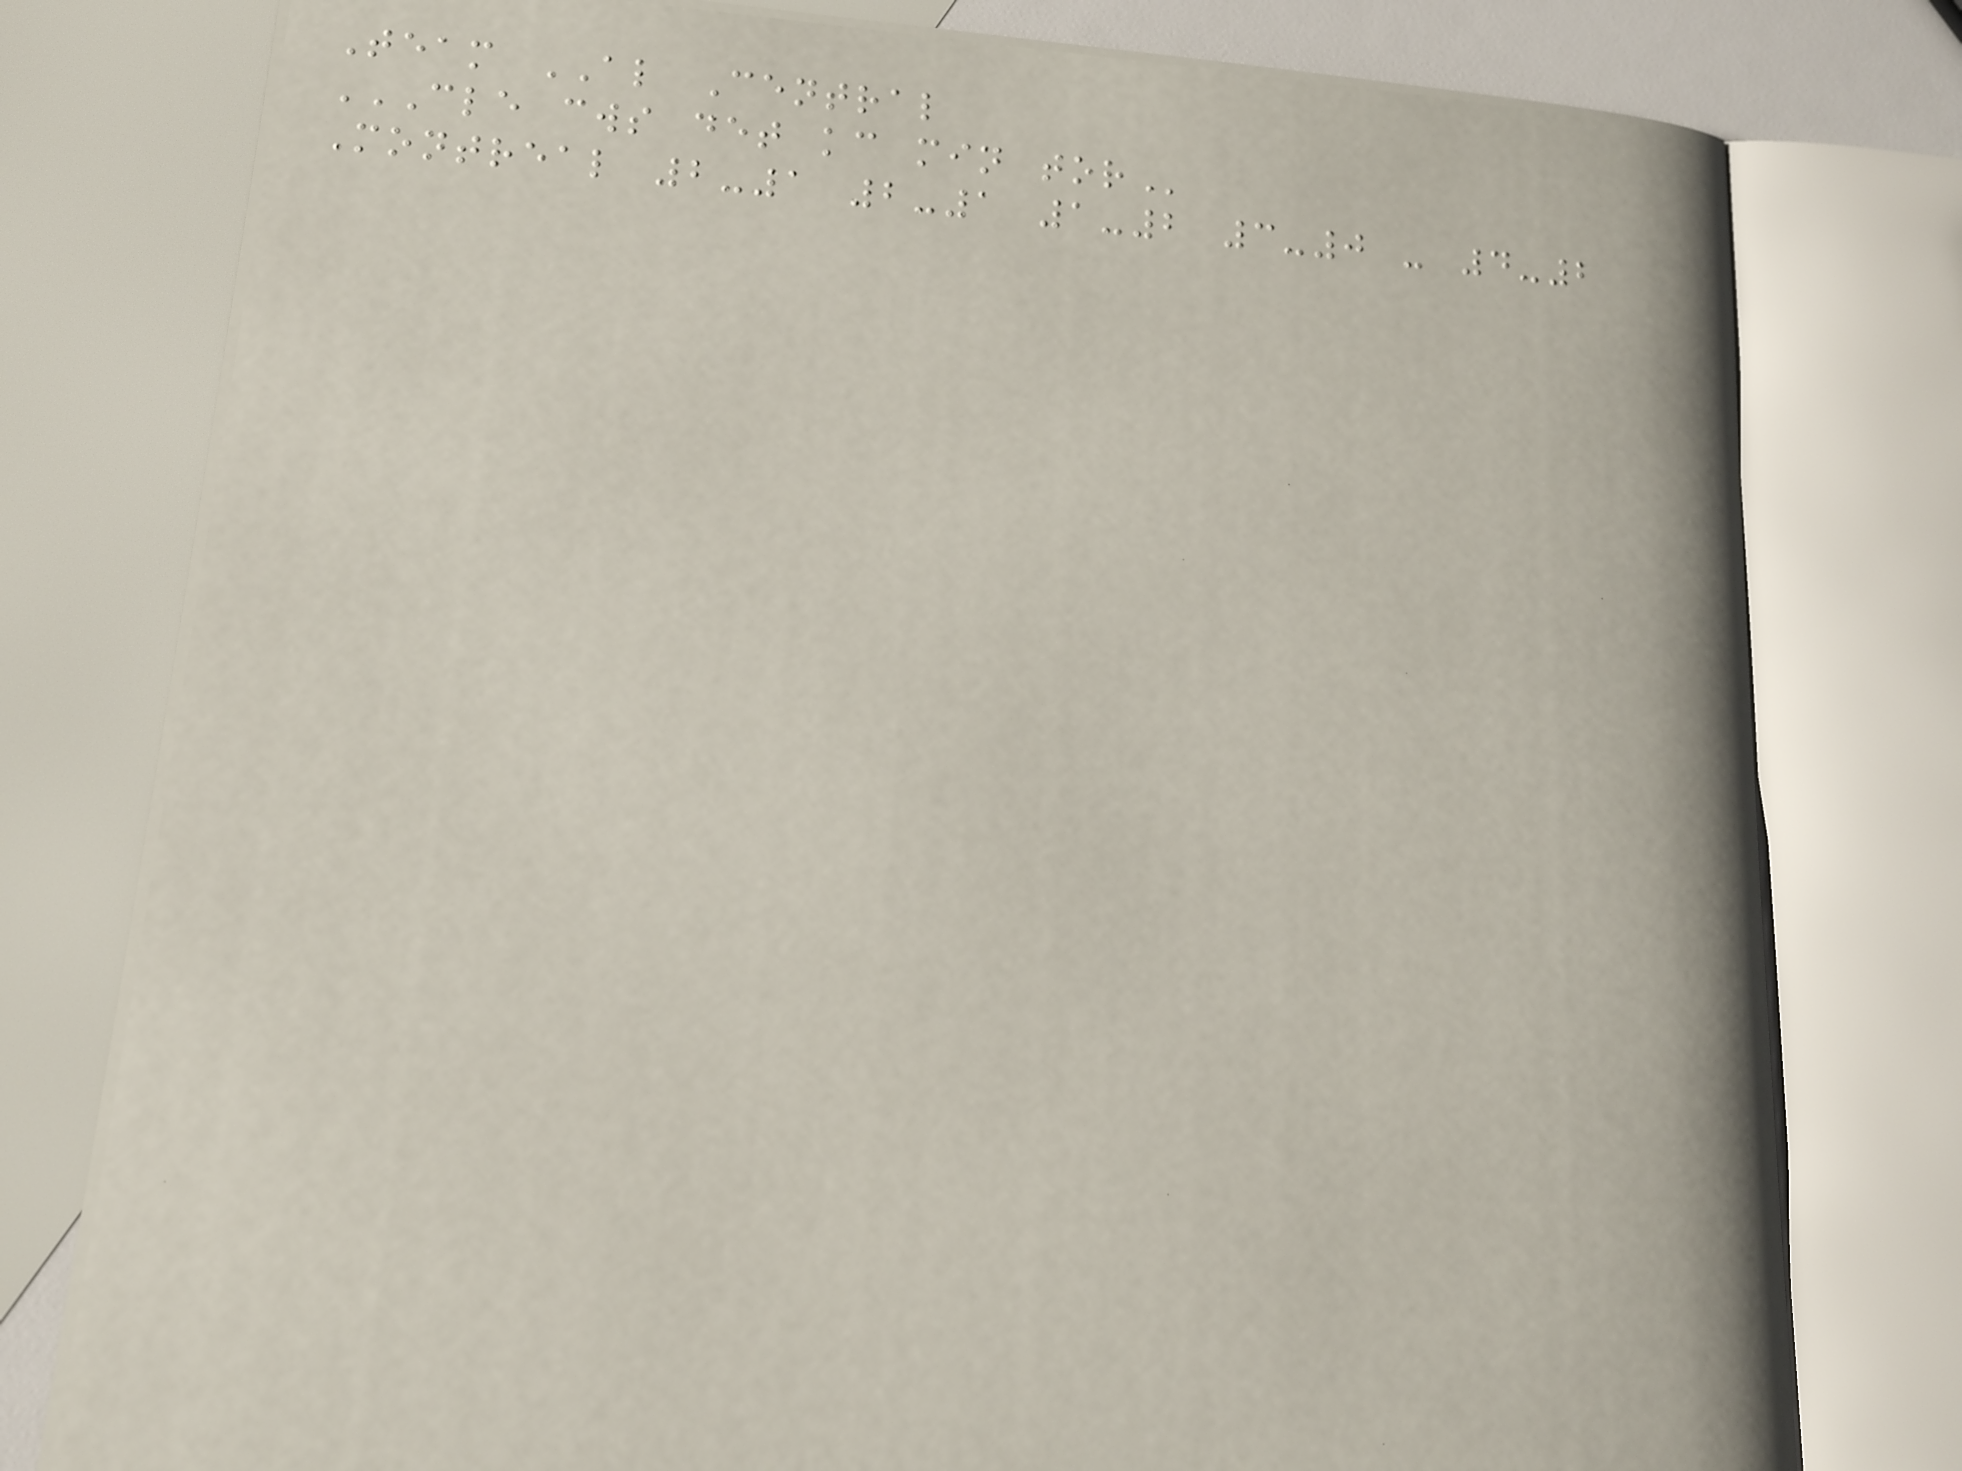Team AL Central
CLE CWS DET KC MIN TOR
Montreal 2-1 2-1 1-2 3-0 - 4-2
